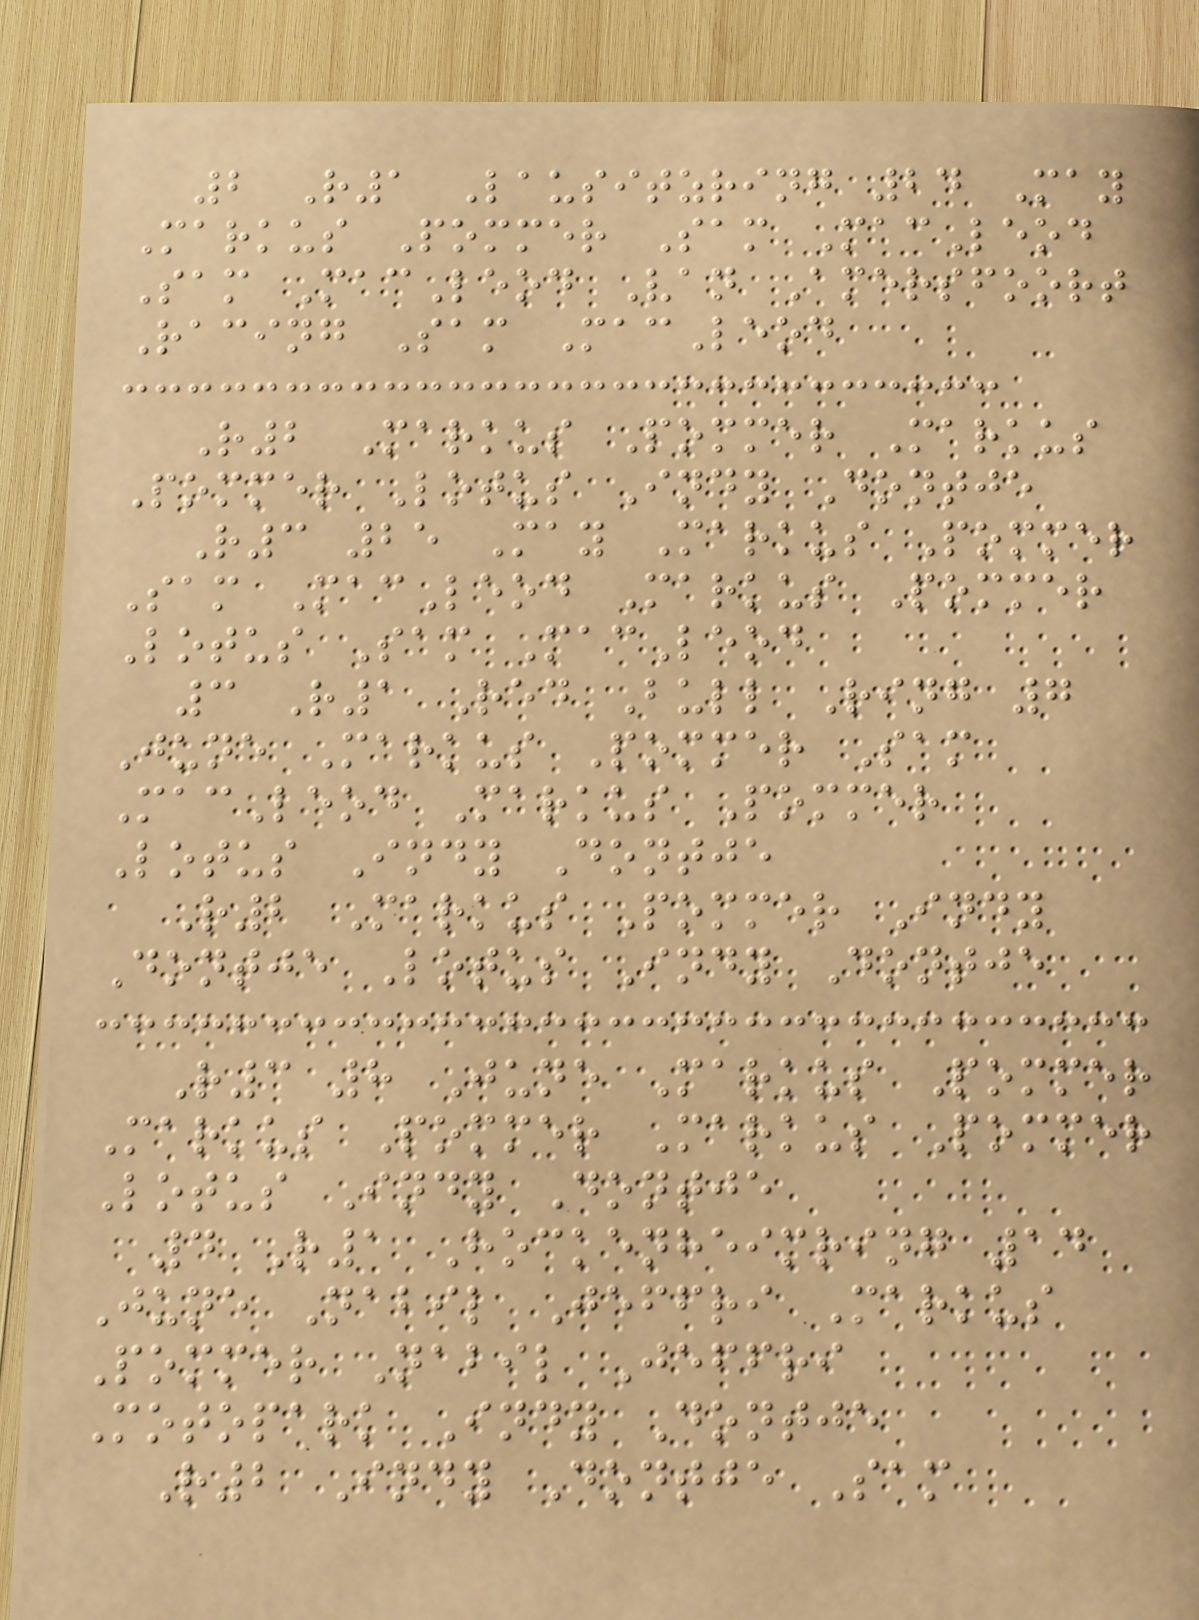2 R1 Lausitzring 24 May
Markus Pommer Sam MacLeod
Sam MacLeod Van Amersfoort
Racing Sam MacLeod
R2 Markus Pommer Markus
Pommer Lotus Indy Dontje
R3 25 May Markus Pommer
Sam MacLeod Markus Pommer
Lotus Sam MacLeod
3 R1 Red Bull Ring 7
June Markus Pommer Sam
MacLeod Markus Pommer
Lotus Indy Dontje
R2 Markus Pommer Indy
Dontje Lotus Indy Dontje
R3 8 June Markus Pommer
Markus Pommer Markus Pommer
Lotus Indy Dontje
4 R1 Hockenheimring 14
June Nabil Jeffri Markus
Pommer Nabil Jeffri
Motopark Indy Dontje
R2 Indy Dontje Sam
